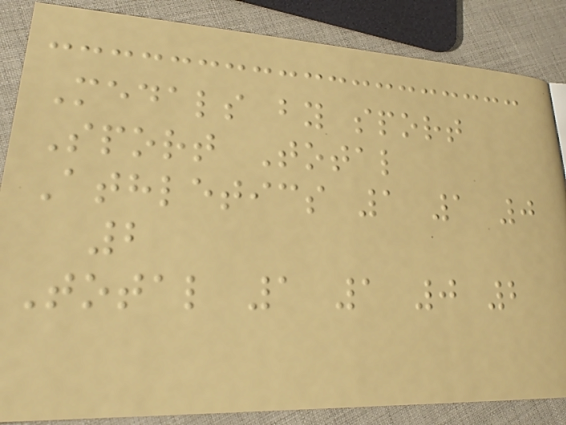Medals by sport
Sport Total
Athletics 1 1 0
2
Total 1 1 0 2
